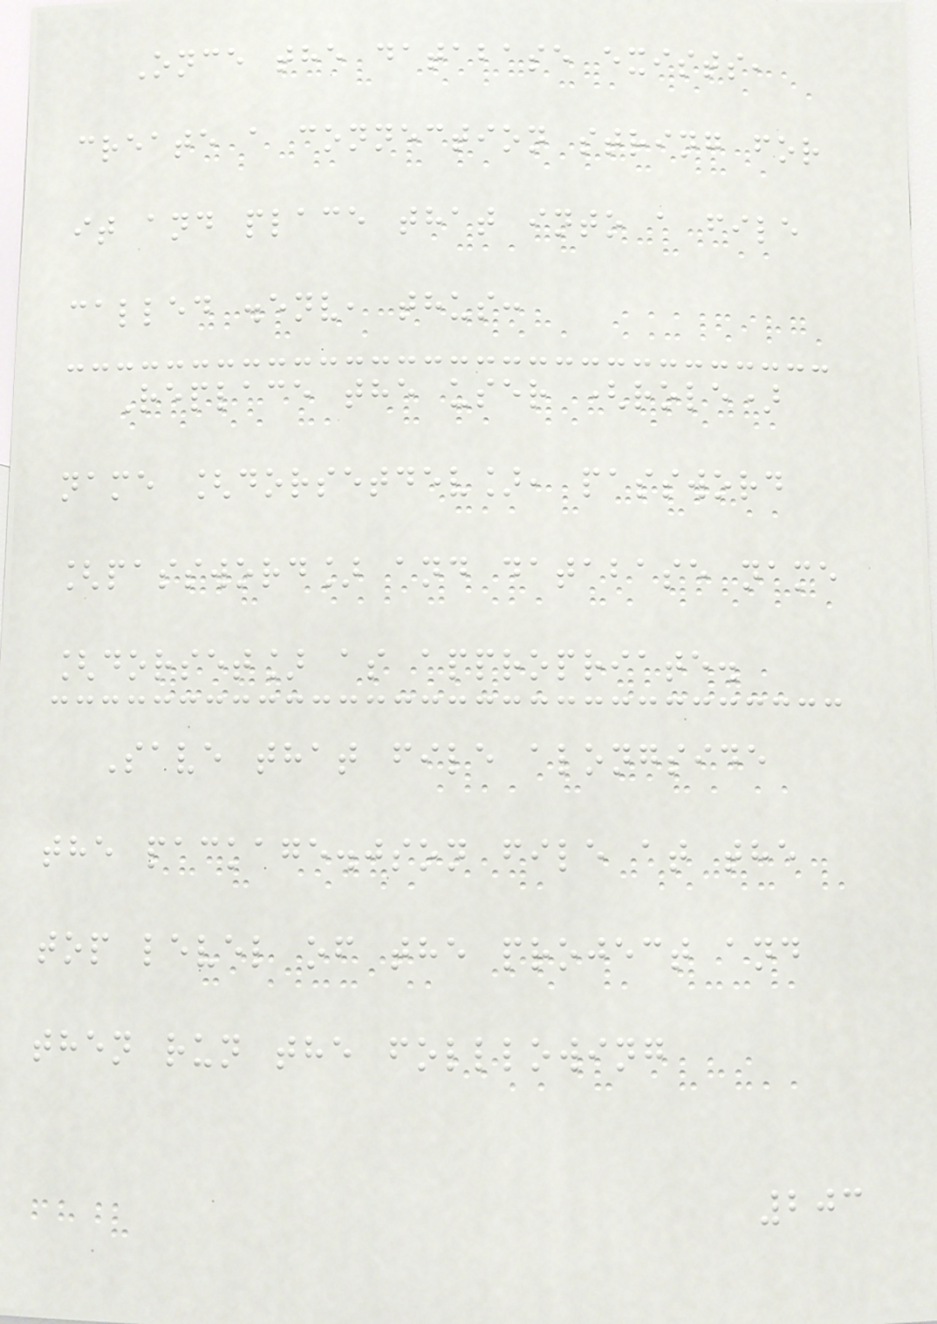Once the database exists,
create a connection string for
it and place that into a file
called .env, thus:
Replace the user (role)
name [dorsetdev], password
[password] and database name
[dorset] as appropriate.
Save that file alongside
the package.json file at the
top level of the project and
then run the folllowing
203
